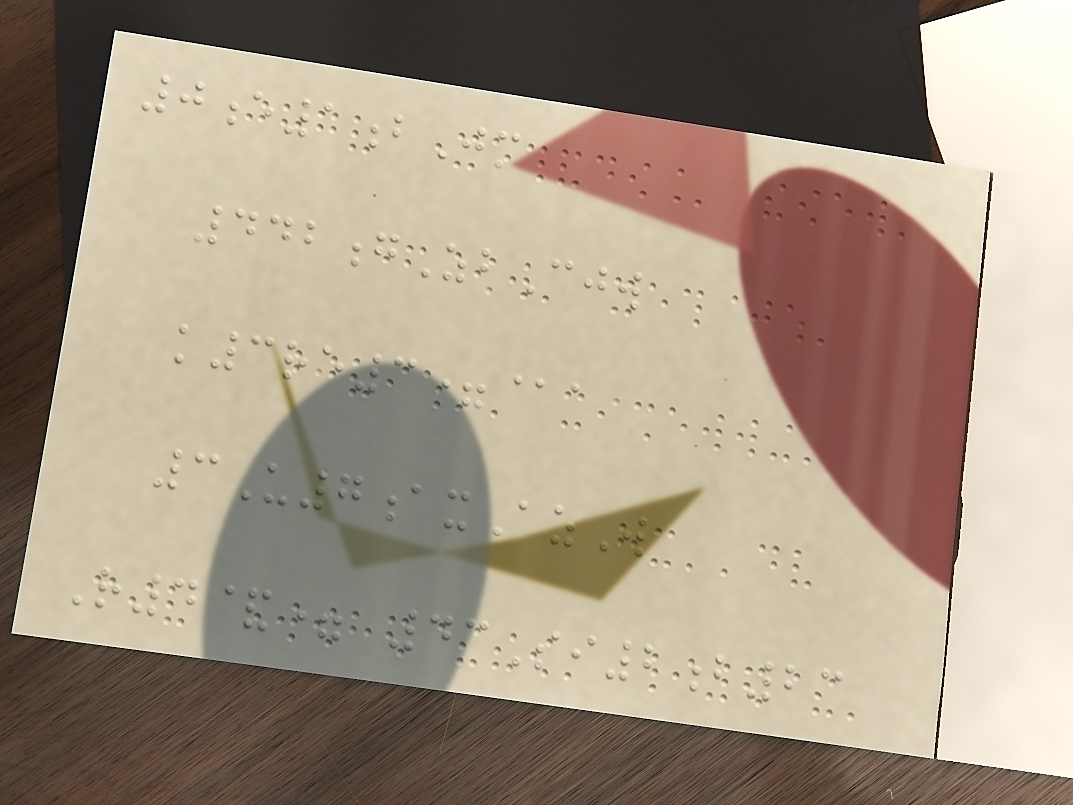0e1bJm
442gZbCjw
k3re3=@a
3U7axAzW
R4&= 43Si2b23
